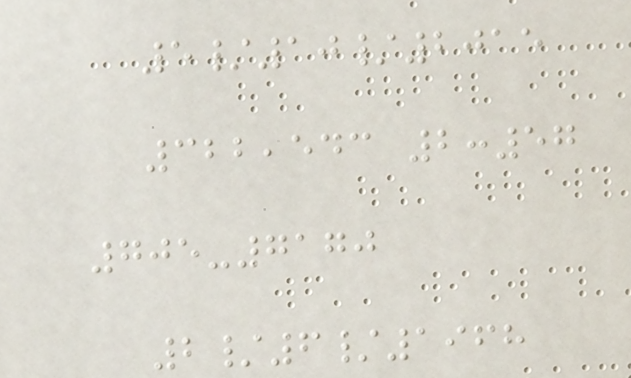5/10/2015
322,543 2:57
705-7170
2/6/1968
